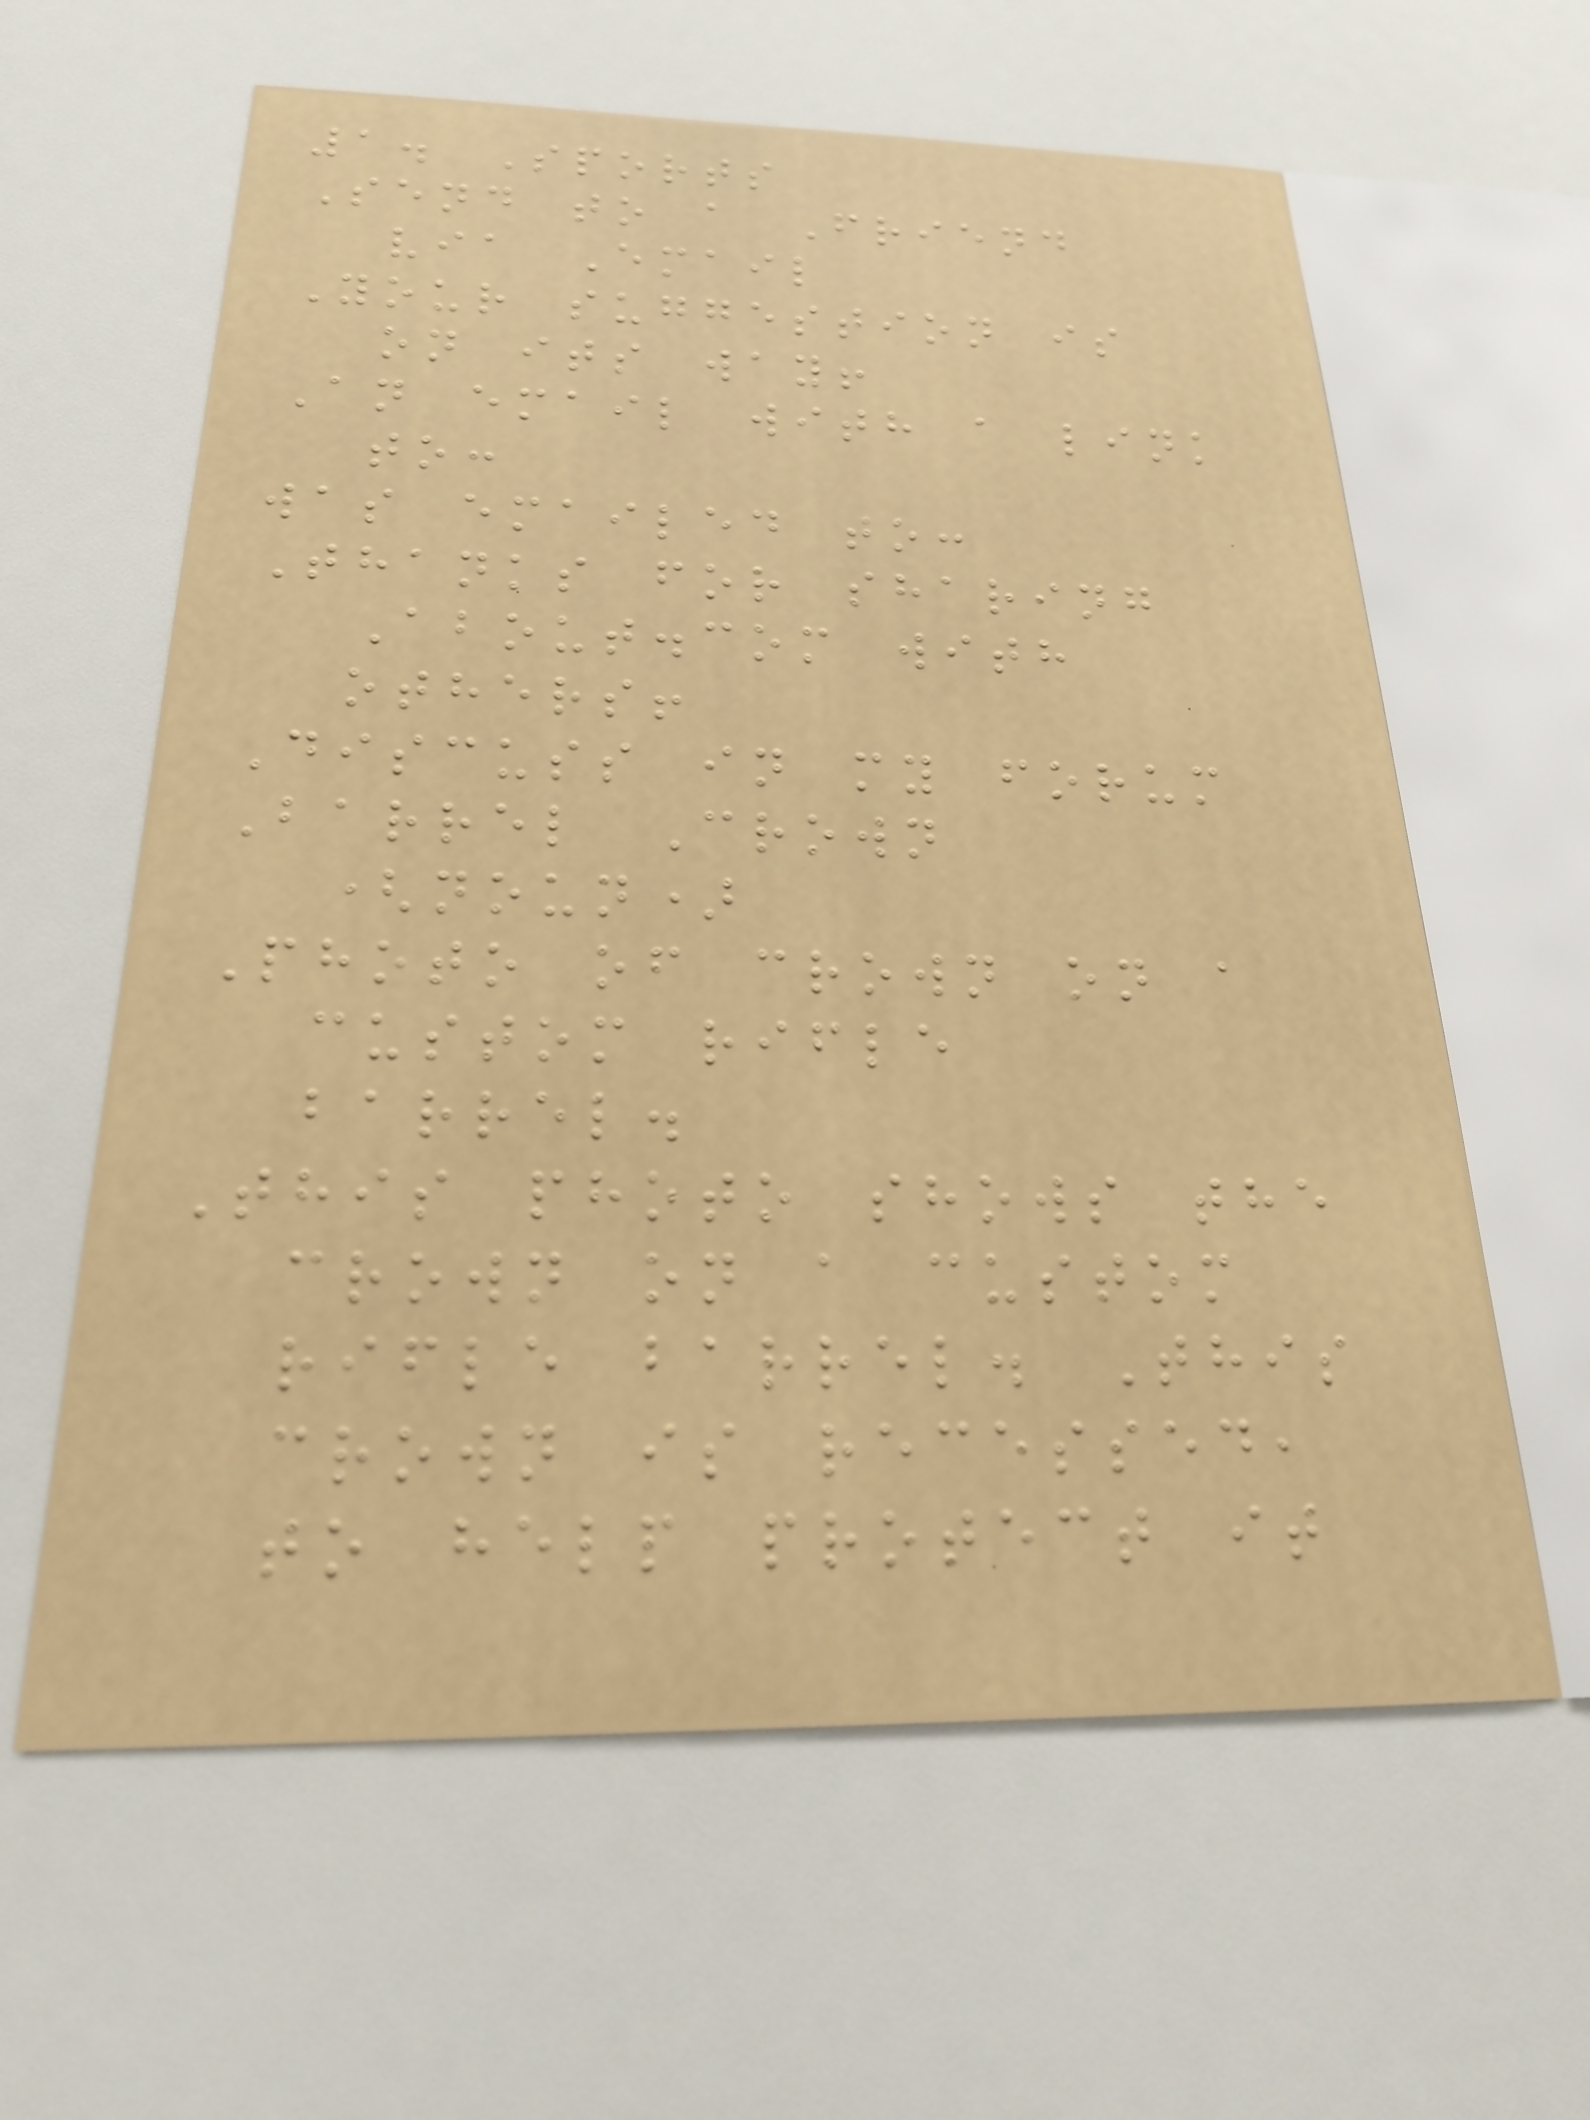1. Sports
Send to a Friend
via Email
Your suggestion is
on its way!
An email with a link
to:
was emailed to:
Thanks for sharing
About.com with
others!
Discuss in my forum
Barrel Crown
(noun)
Photo of crown on a
custom rifle
barrel.
This photo shows the
crown on a custom
rifle barrel. This
crown is recessed,
to help protect it
